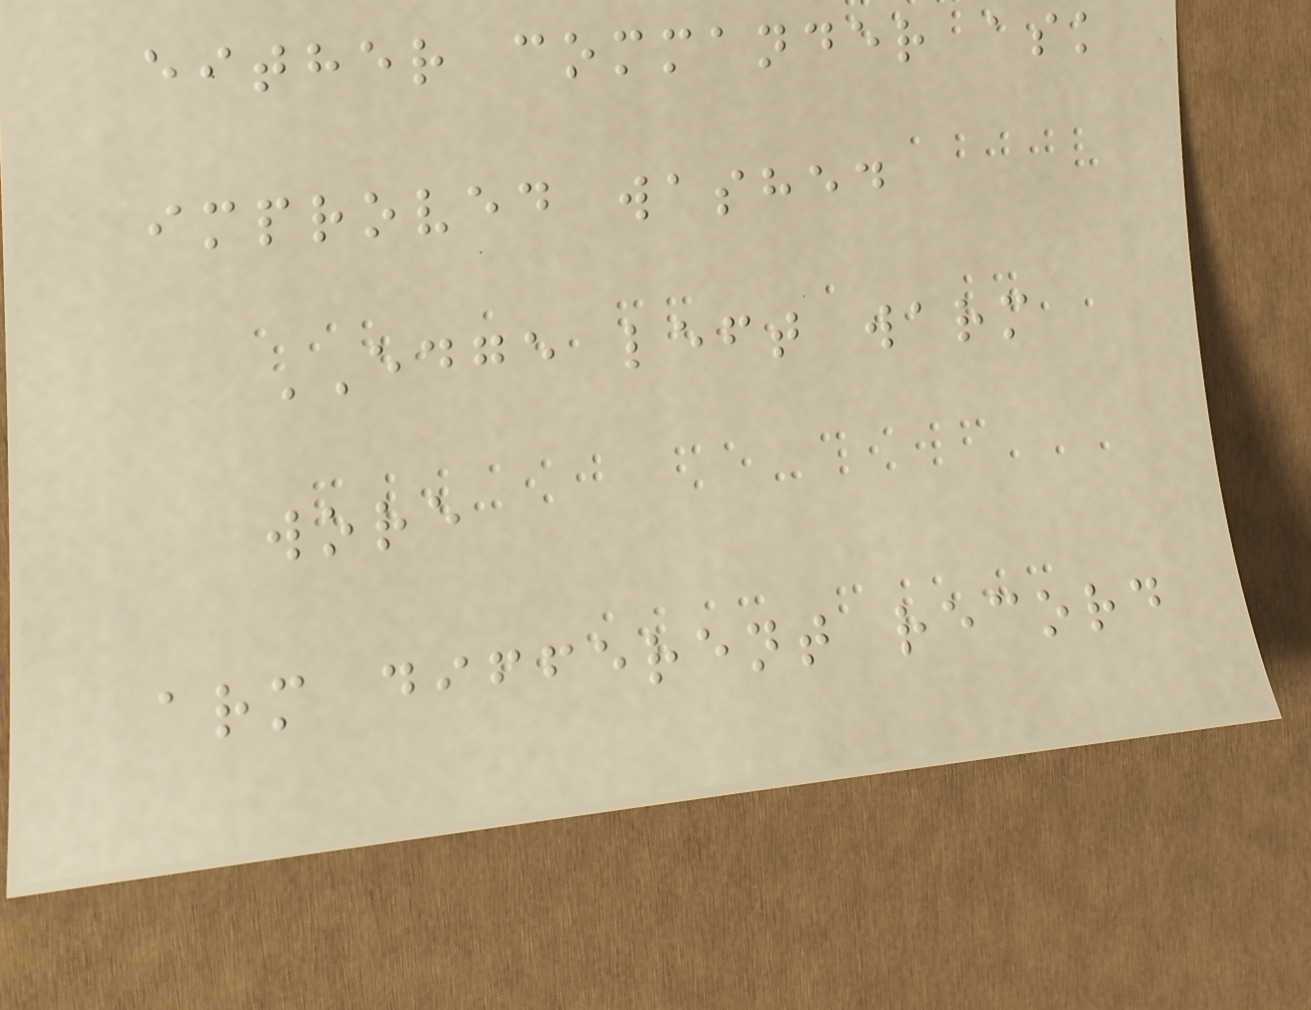either commander ask
improved washed
EDGE left warm
wore
arm different record
